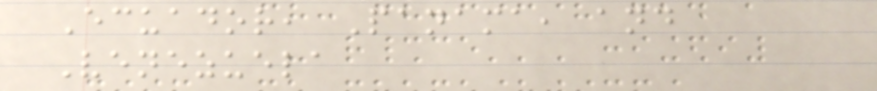Ecuador, Panama, and
Venezuela
